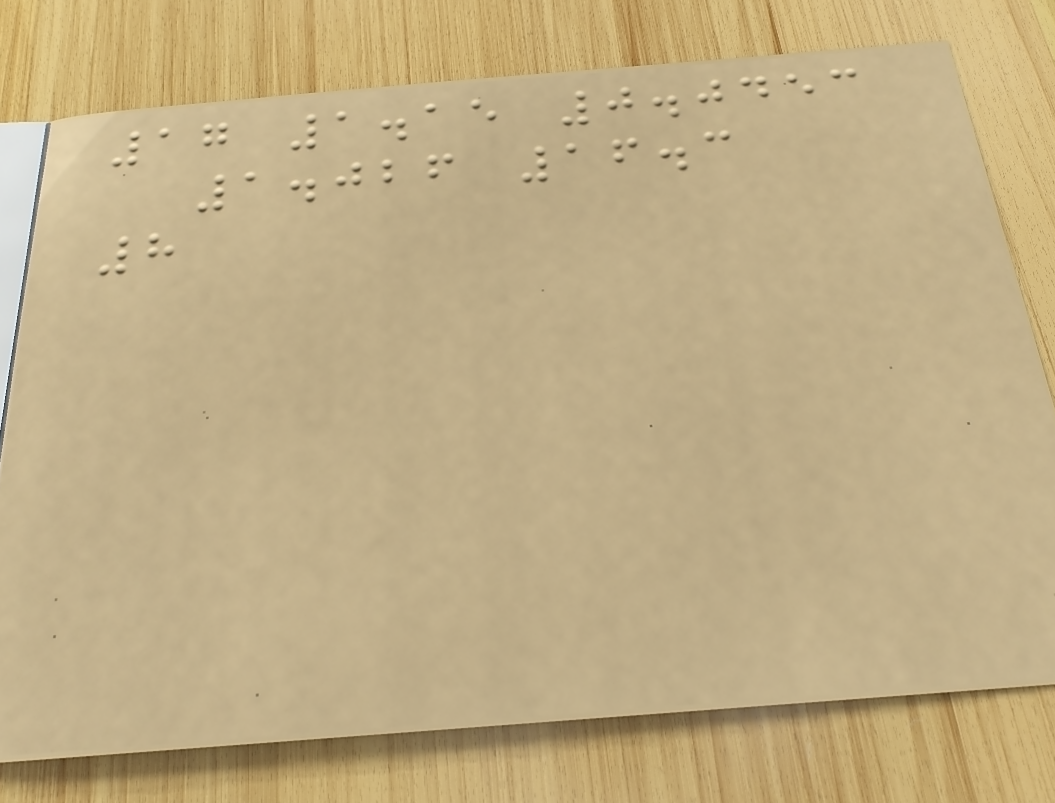17 1.15 0.0453
1.026 16.3
8
